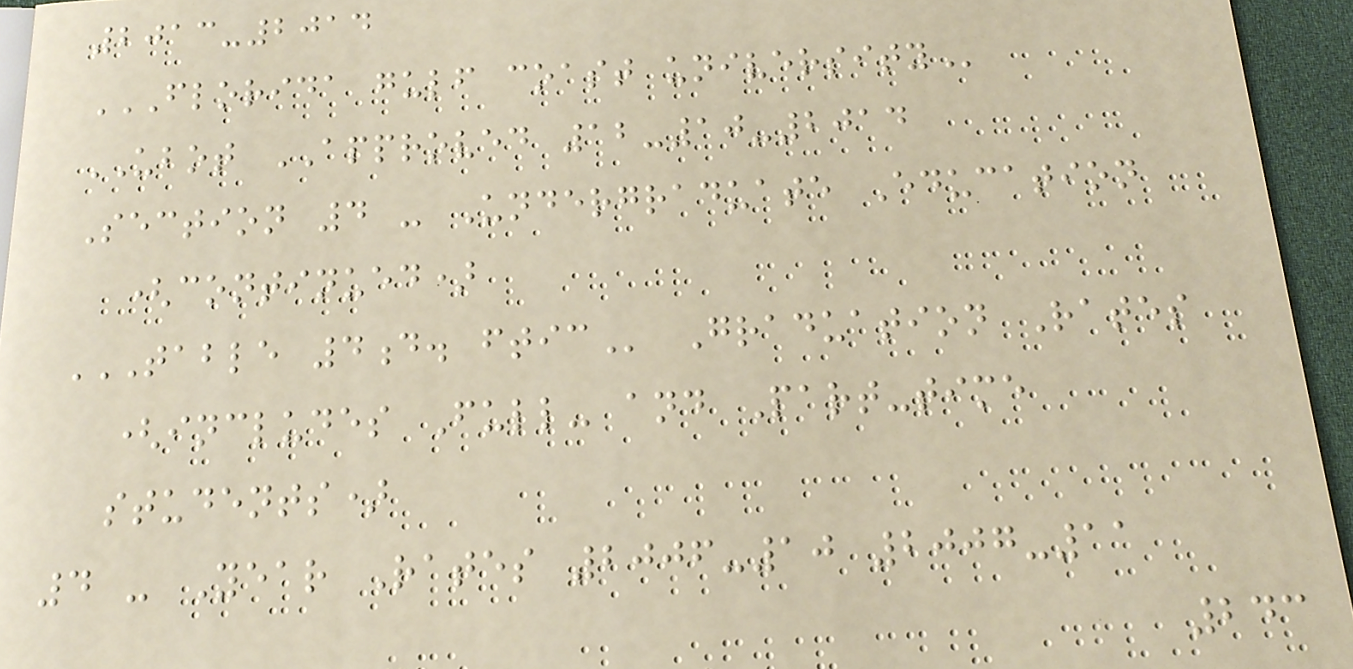2013-2014
FLORIDA GULF COAST UNIVERSITY
UBOT APPROVED 12-10-2014
Section 4 - Undergraduate Education
(continued)
TABLE 4D. FTIC Graduation Rates
(includes Full- and Part-time
students)
4 - Year Rates 2006-10 2007-11
243
